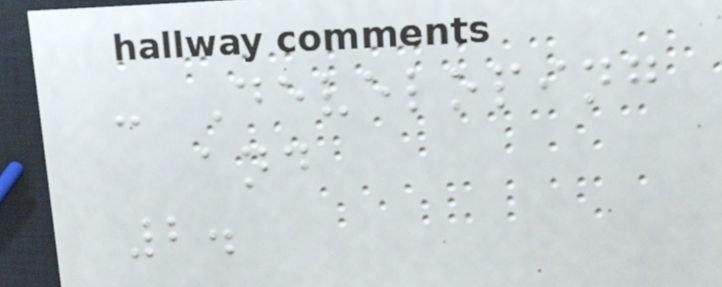- Developing
and
2.
